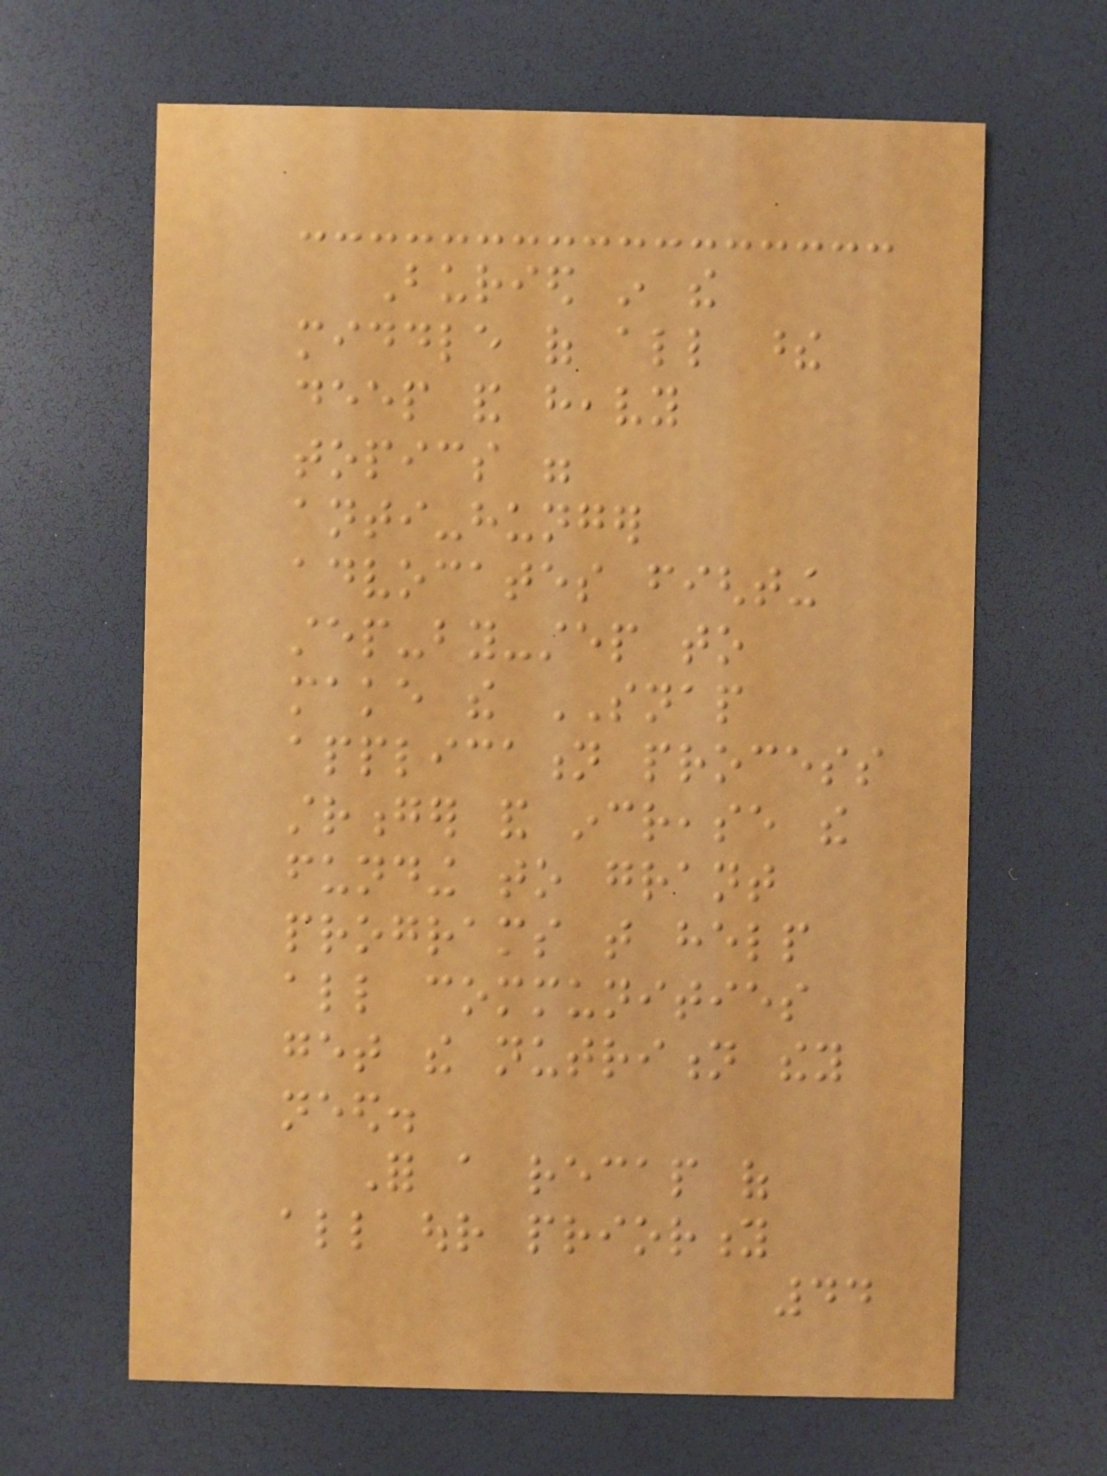Buried in the
middle of all these
deep and heavy
topics were
anti-hunger
advocates fighting
step-by-step to
make the SNAP
application process
stronger and increase the
funding to grant
programs that help
all communities
get the nutrition they
need.
For a recap of
all our priority
44
